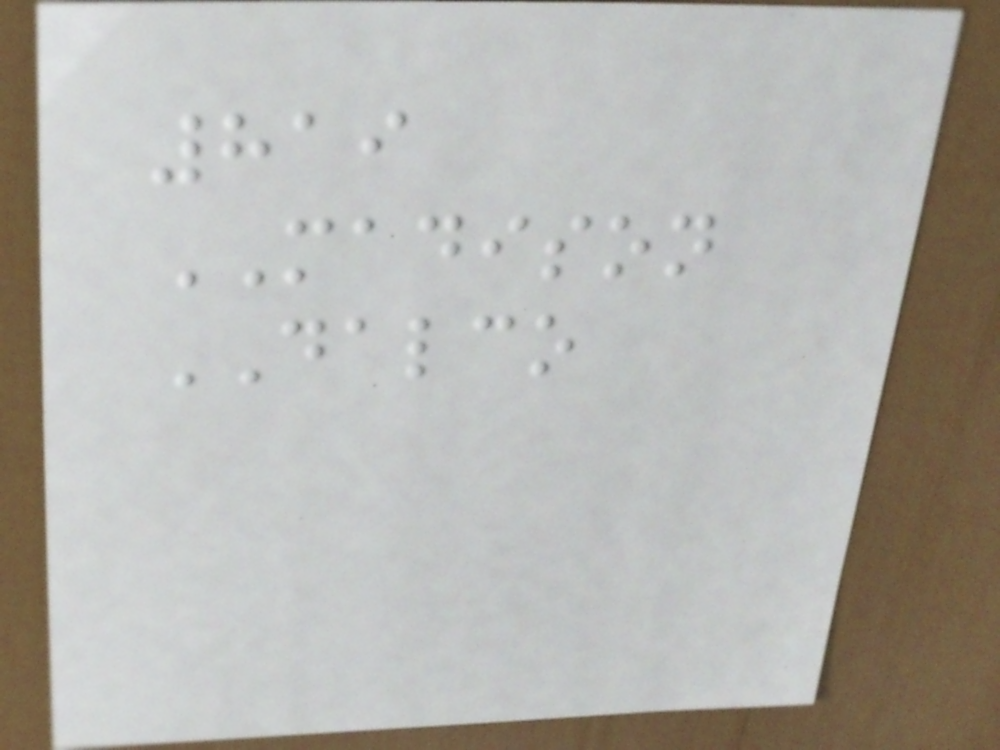819
MADISON
DALCO
